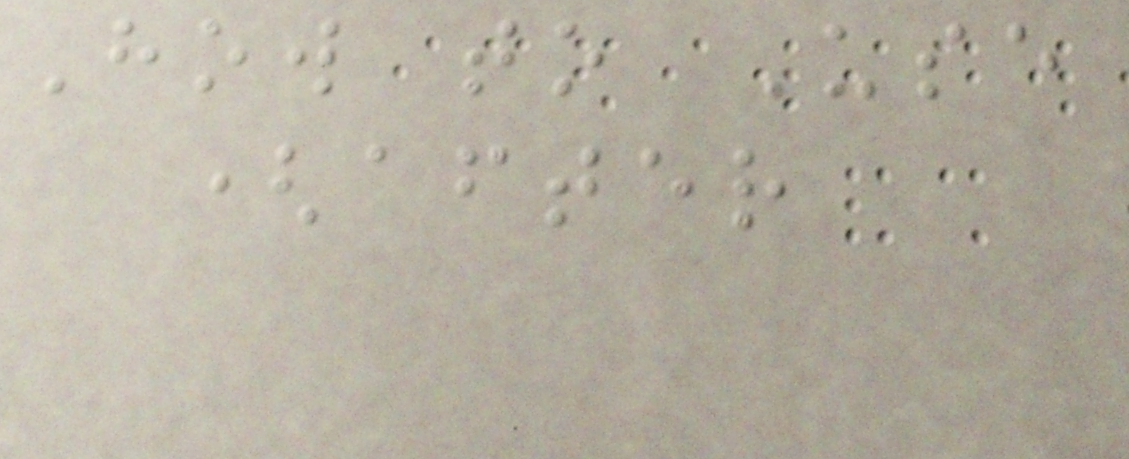How to Use
(after
